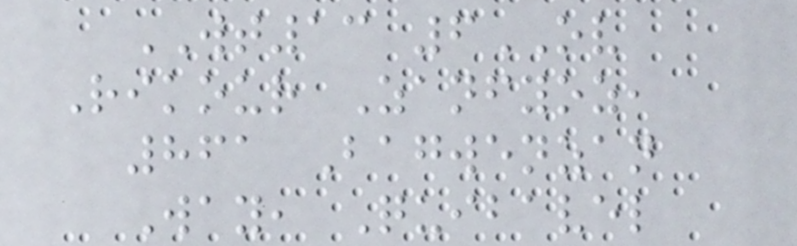WT13 6OV
Rikour Zanfyoz,
861 Bagwenzan
Way, Quibavel
